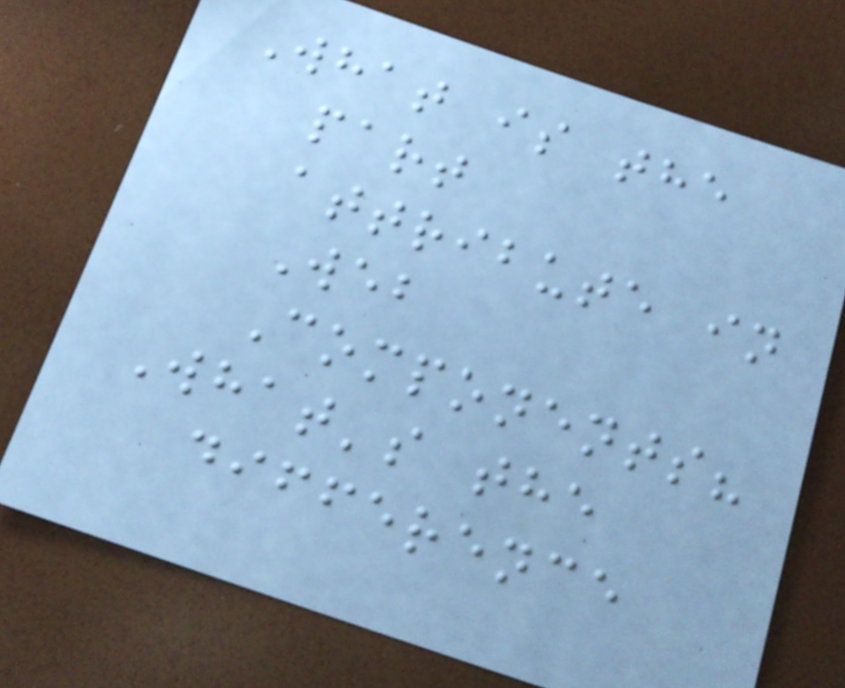What is the
part
attribute in
Web
Components?
What's the
difference
